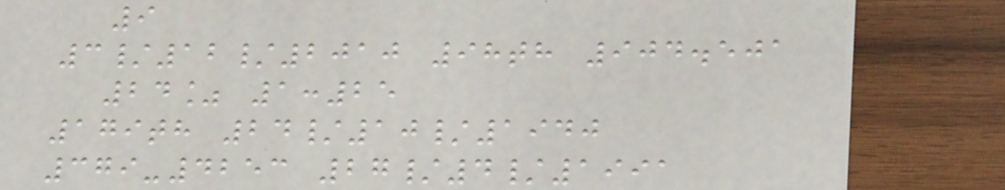9
3/12/2010 98th 904.501
24% 1:25
179th 24/10/1940
379-4253 27/4/1991
